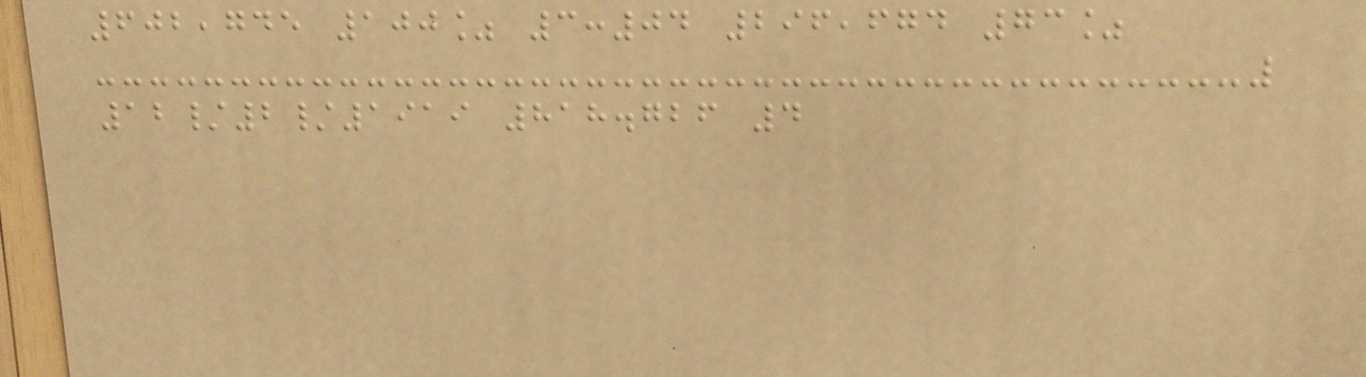602,745 100% 3:04 296,674 73%
12/2/1919 818.726 4
